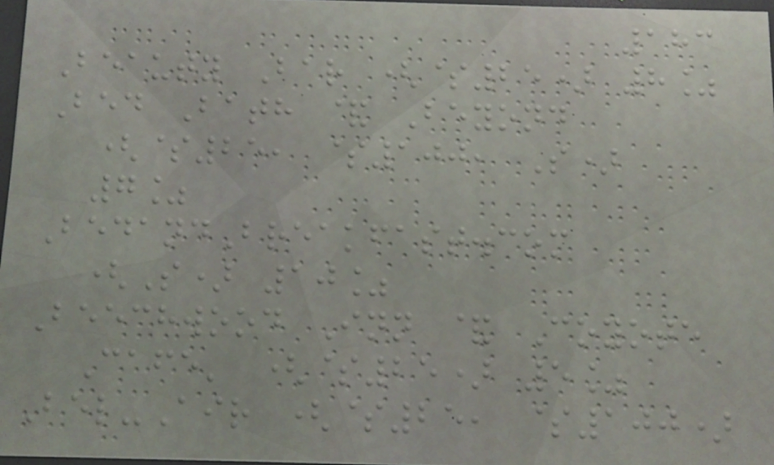183
Beauty Bar ($25) 8%
Bed Bath & Beyond
($25, $100, S)
7%
BedandBreakfast.com
(S) 10%
Beechwood Inn & Coyote
Cafe' ($25) 5%
Bel-Air ($25, $100)
